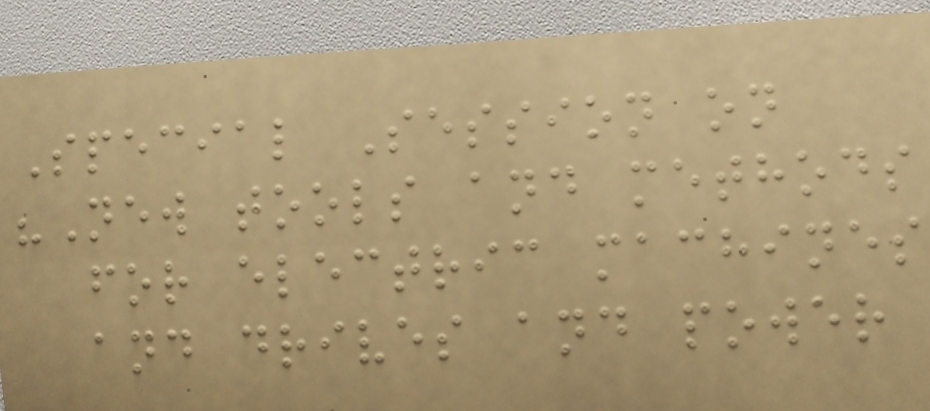Special Session on
"New tools and methods
for electric machines
and drives and power
